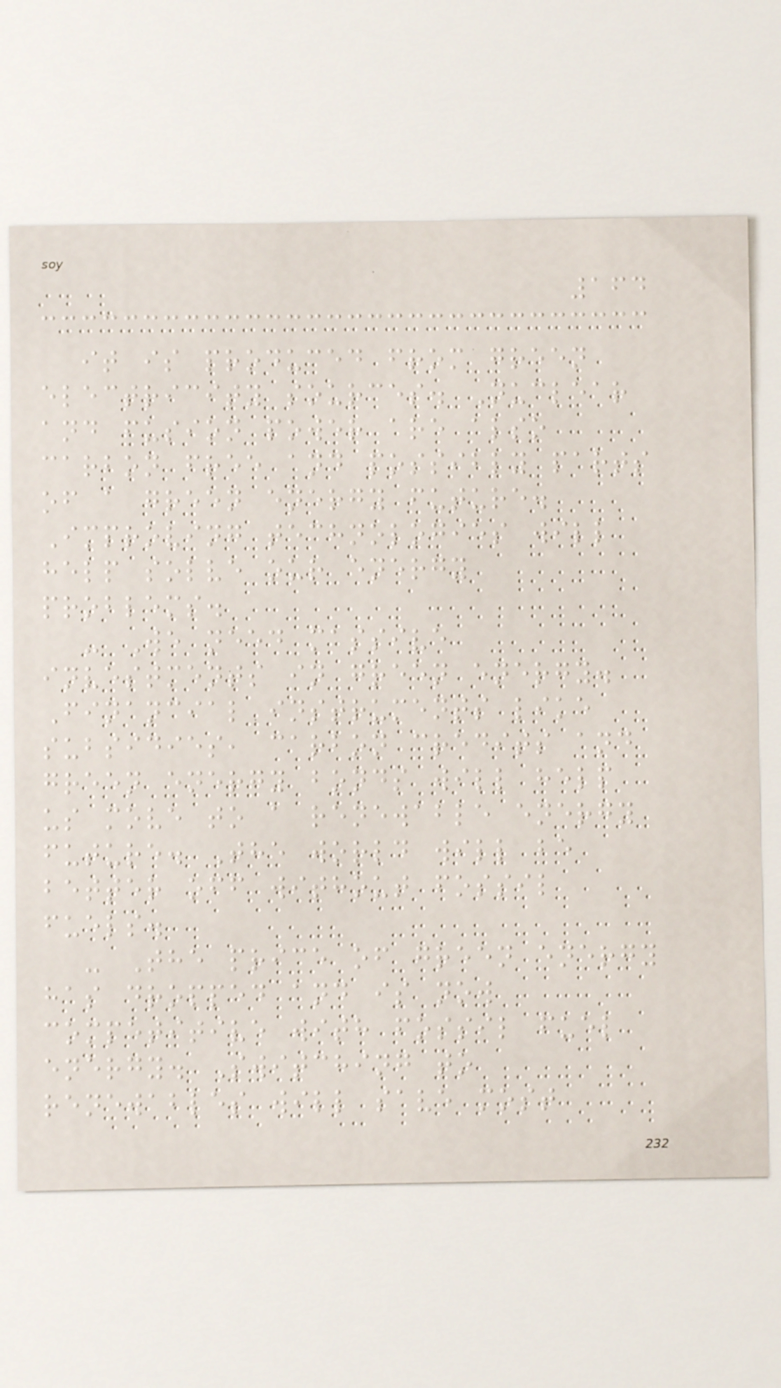164
it is produced from green
electricity sources. Nuclear
and fusion power are also
carbon free and possibly parts
of a green energy future.
Improving technologies will
help solve our energy
problems.
- We need massive
investments in green energy.
Financial instruments like
subsidies, carbon credits and
green energy bonds will help
us move to a renewable energy
future. The world will be
better off without fossil
fuels.
- The price of green energy
has dropped and is now
competitive with fossil fuel
energy. Switching to
renewables will save most
